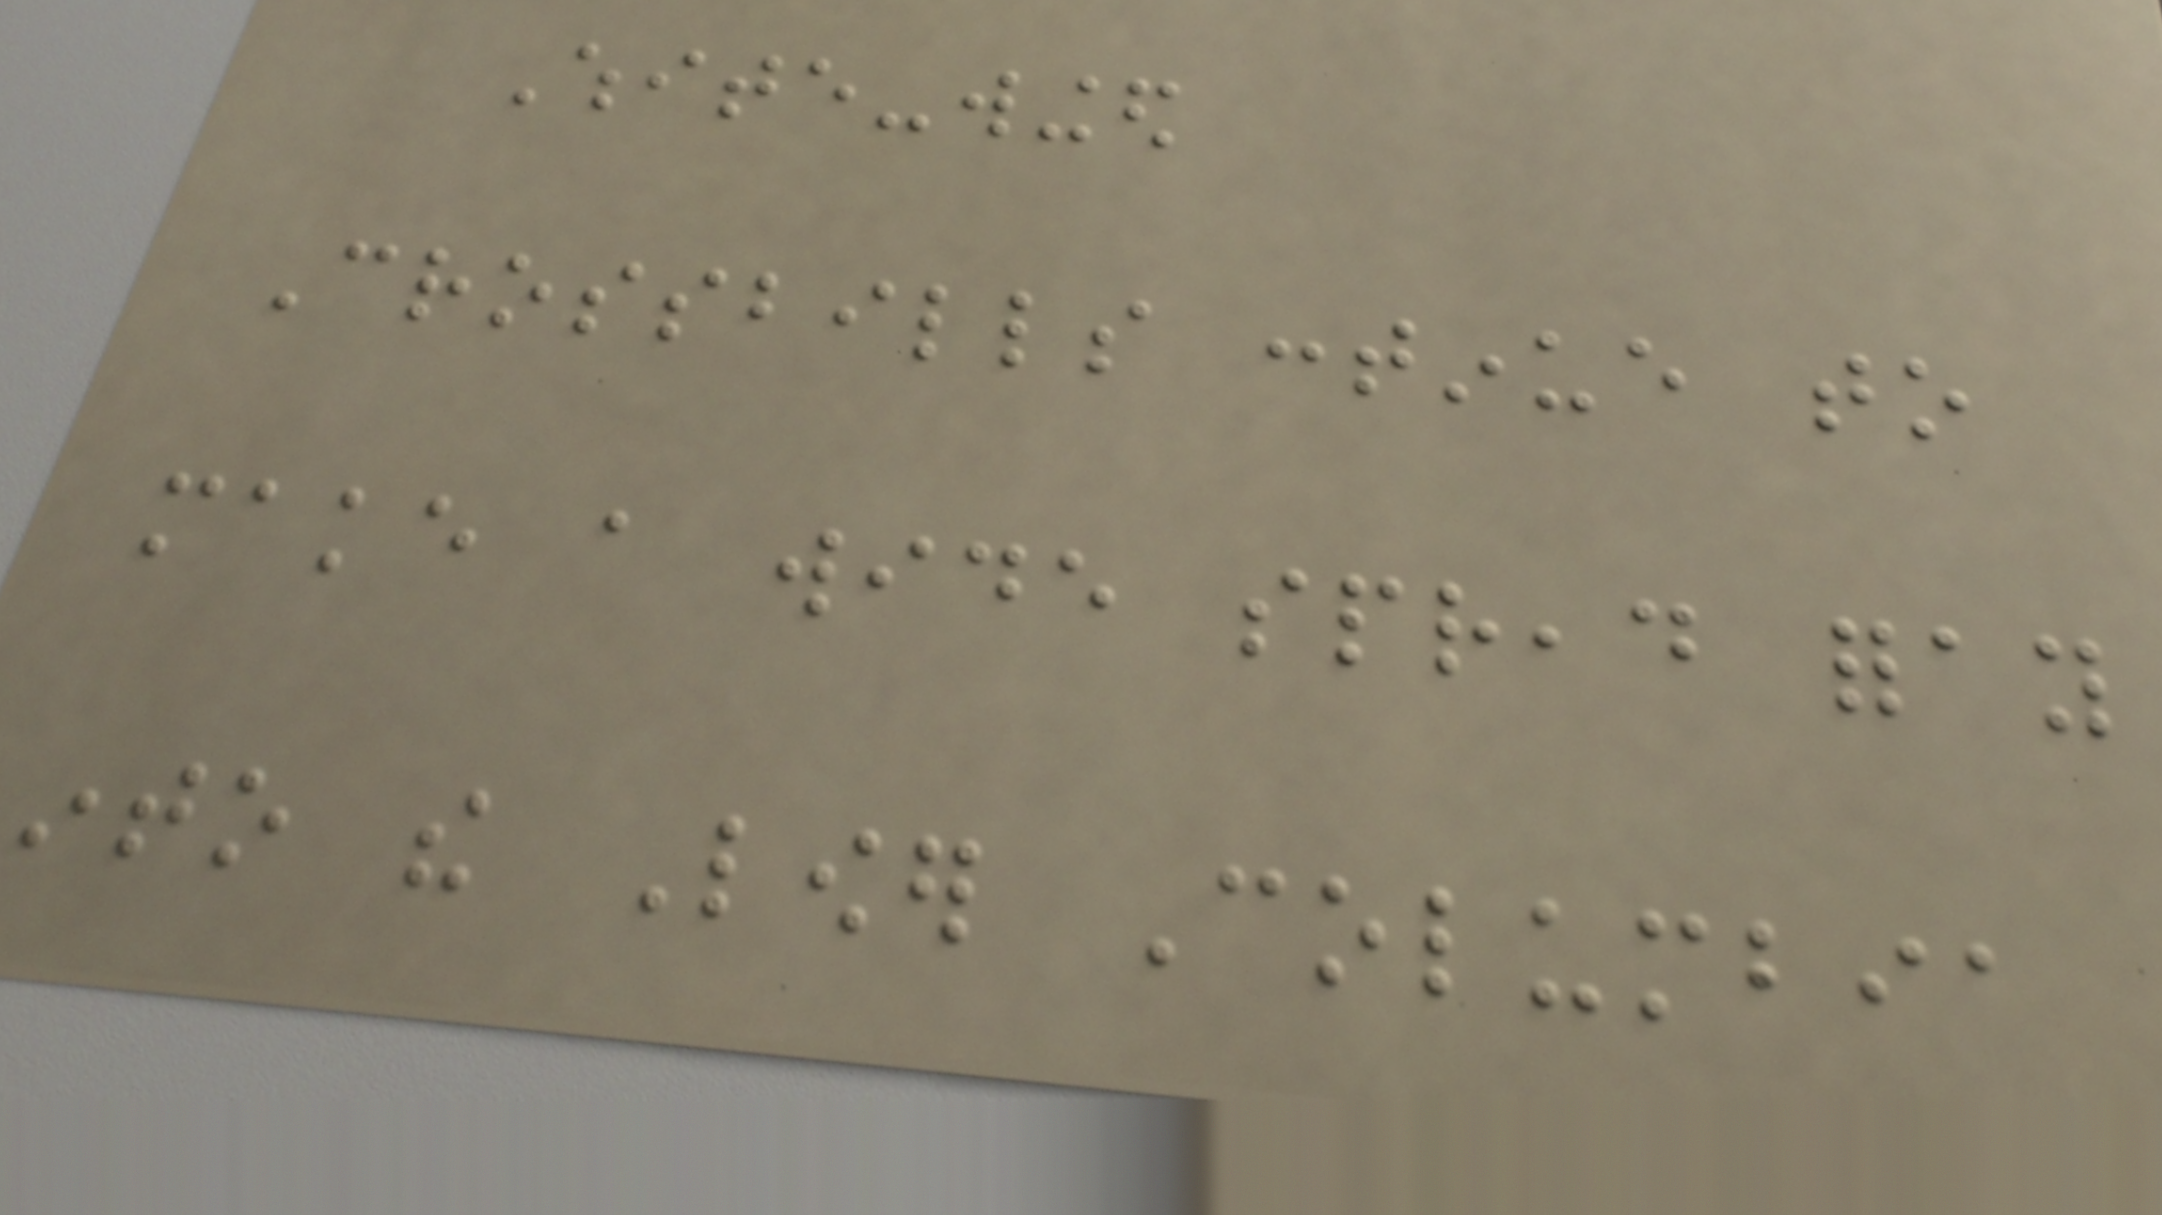White-winged
Crossbills continue to
make a wide spread foray
into the Lower Columbia
